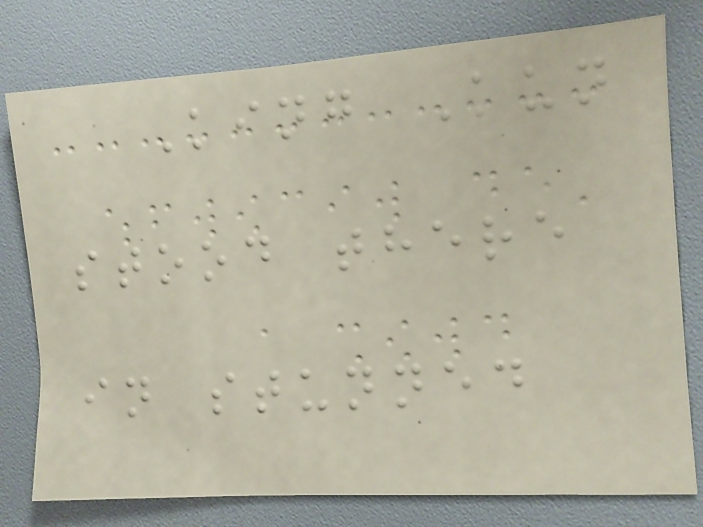King Kun
stood there
in stunned
